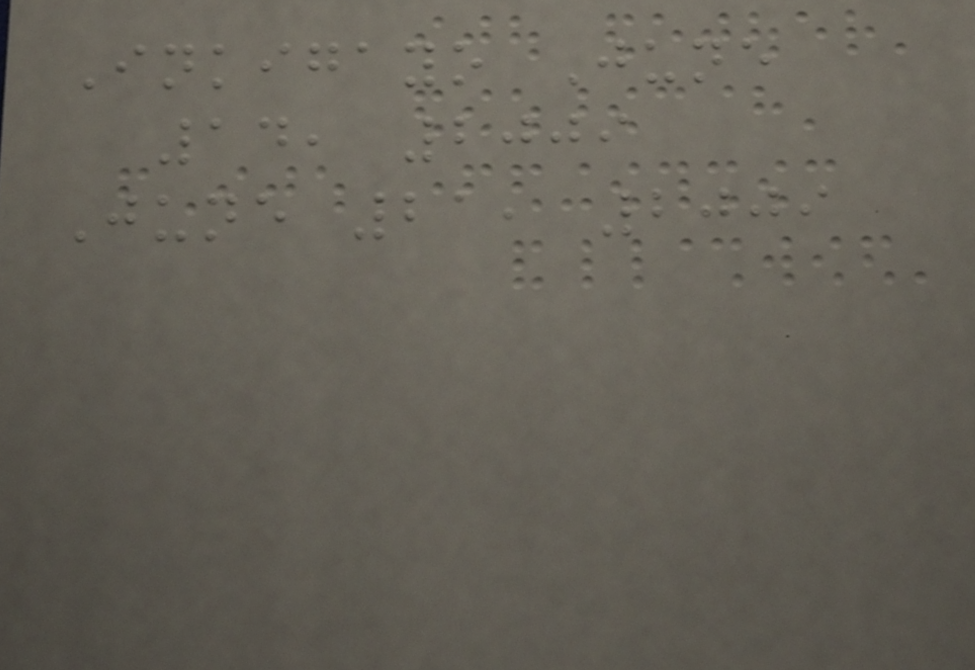Inkigayo June
14, 2009
June 21, 2009
